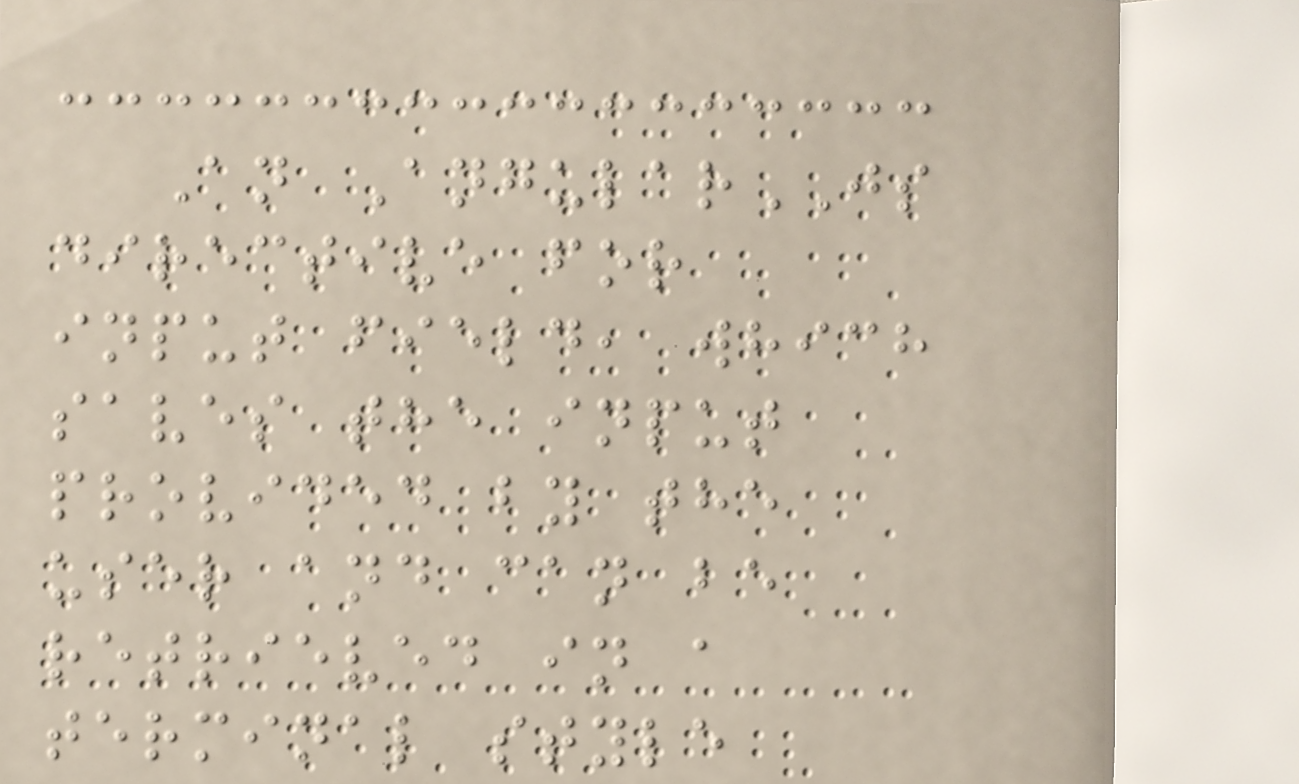An AngularJS
directive for
input field, which
saves the input
provided by the
user and can be
retrieved in a
terminal style
